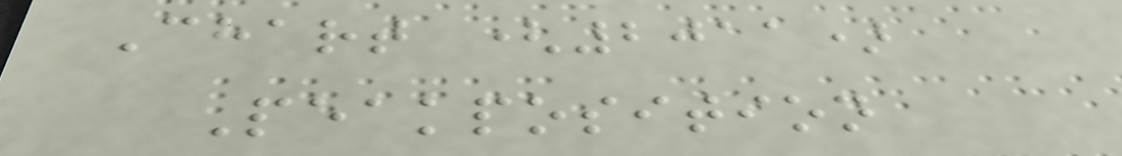Chart (2011)
Peakposition
